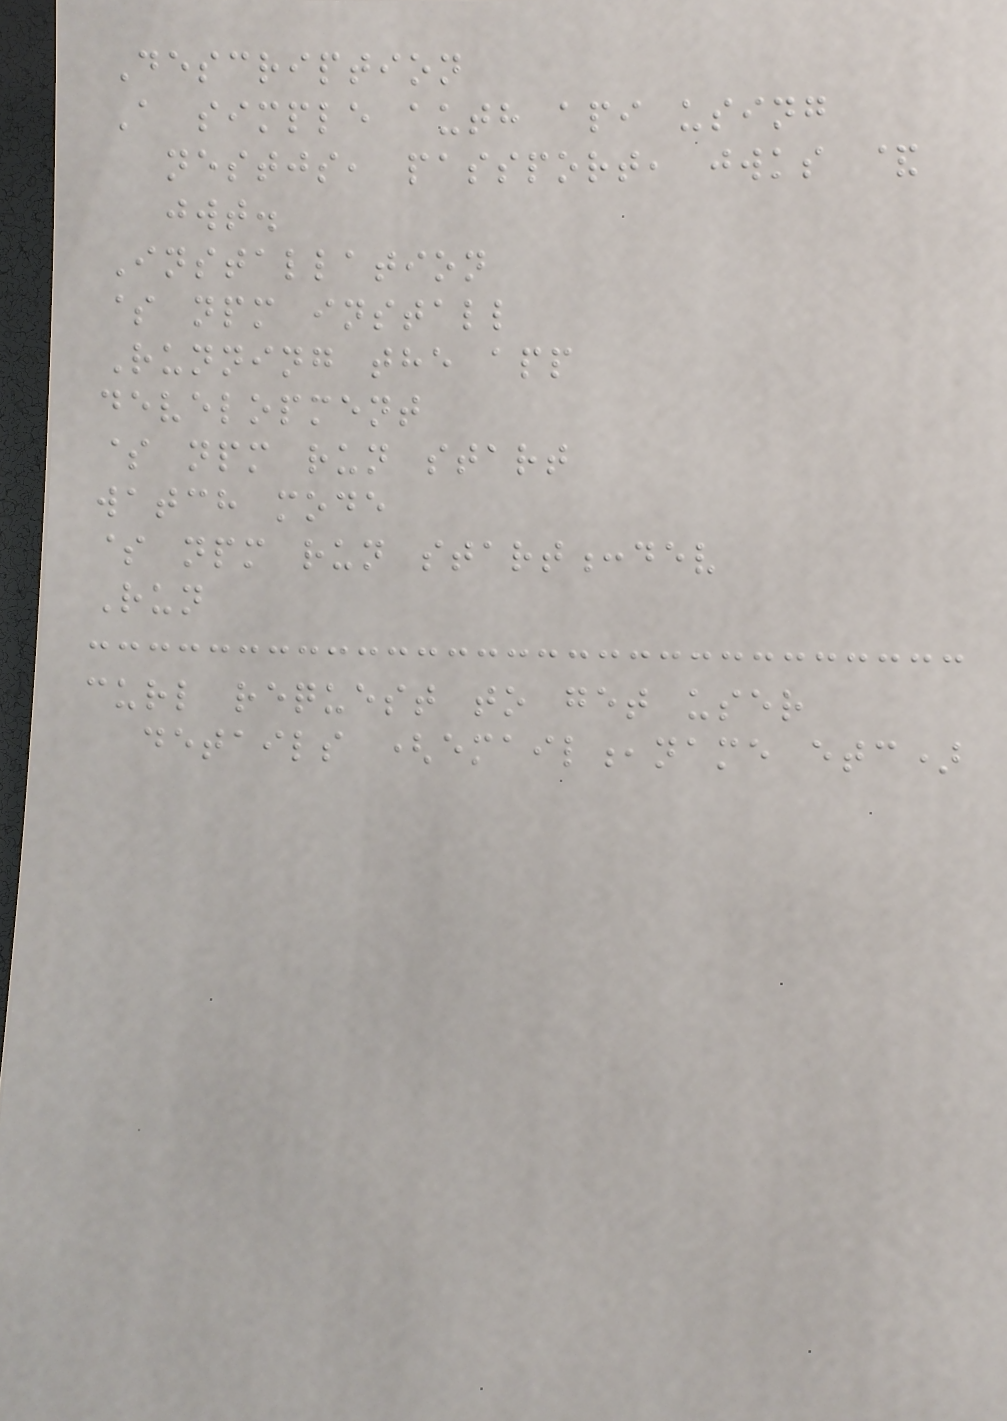Description
A simple auth api using
nestjs, passport, jwks &
jwt.
Installation
$ npm install
Running the app
development
$ npm run start
watch mode
$ npm run start:dev
Run
curl request to get user
details (email,name etc)
